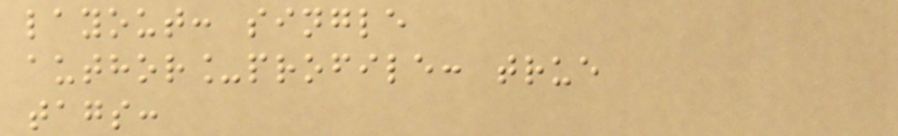layout: single
author_profile: true
tags:
